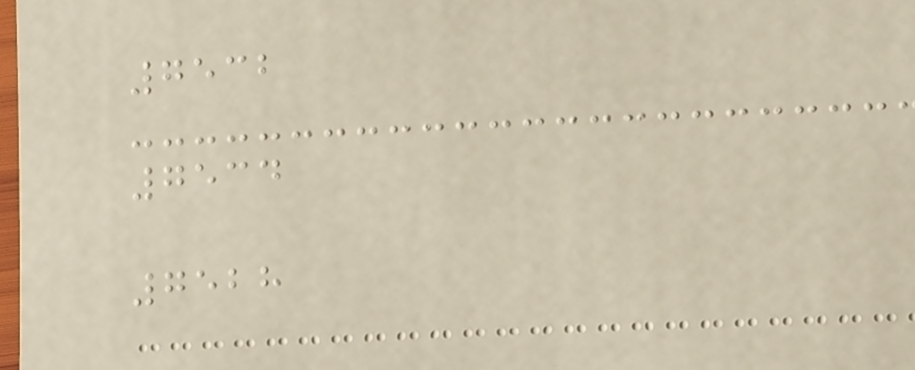7532
7534
7528
